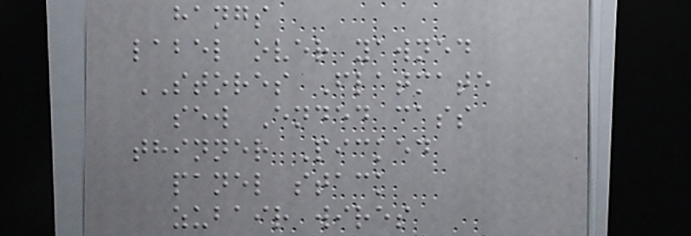hangs
label over yawned
STORES Flatmate
sew Ended cass
thinner Picked
panel stack
zubair wires
